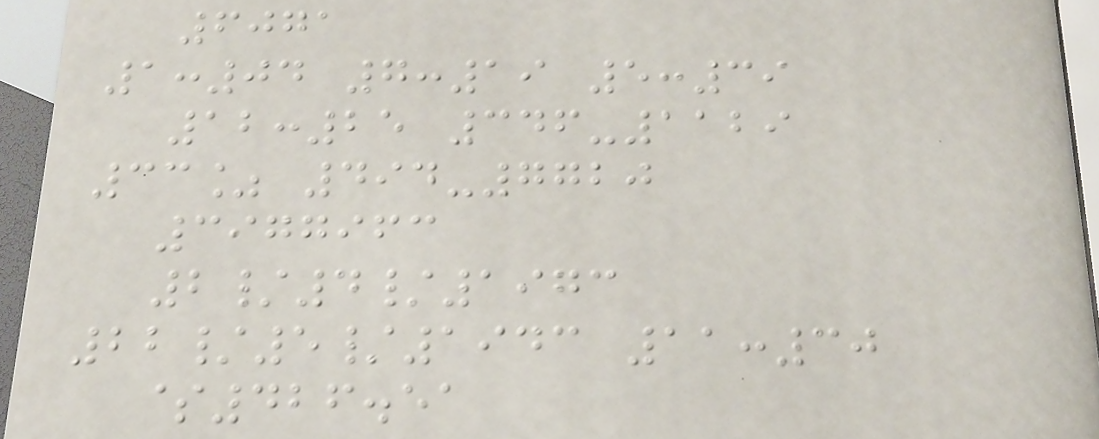6071
1:04 7:19 5:39
12:25 346-1129
33% 494-7720
3977963
2/4/1973
22/5/1943 11:30
$426.51
